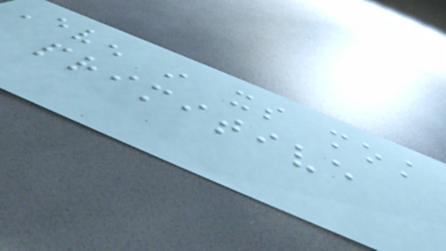Even in its most
primitive
